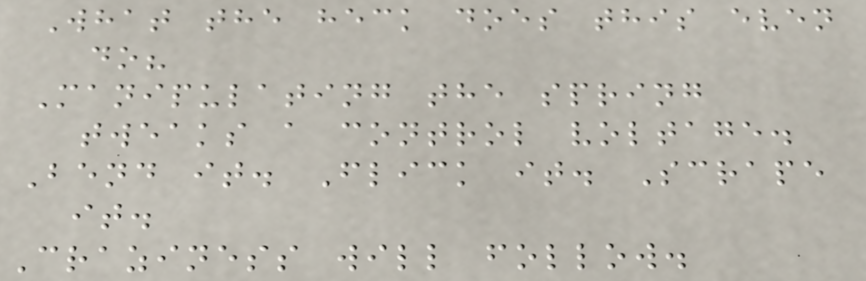What the heck does this even
do?
Manipulating the spring
tweaks a control voltage.
Bend it. Flick it. Scrape
it.
Craziness will follow.
